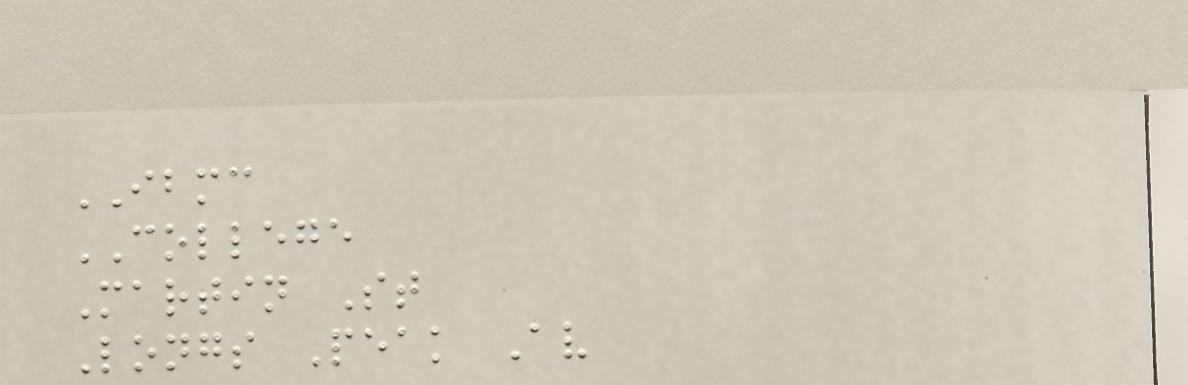IBMC
COLLEGE
Martin St
Longs Peak Av
